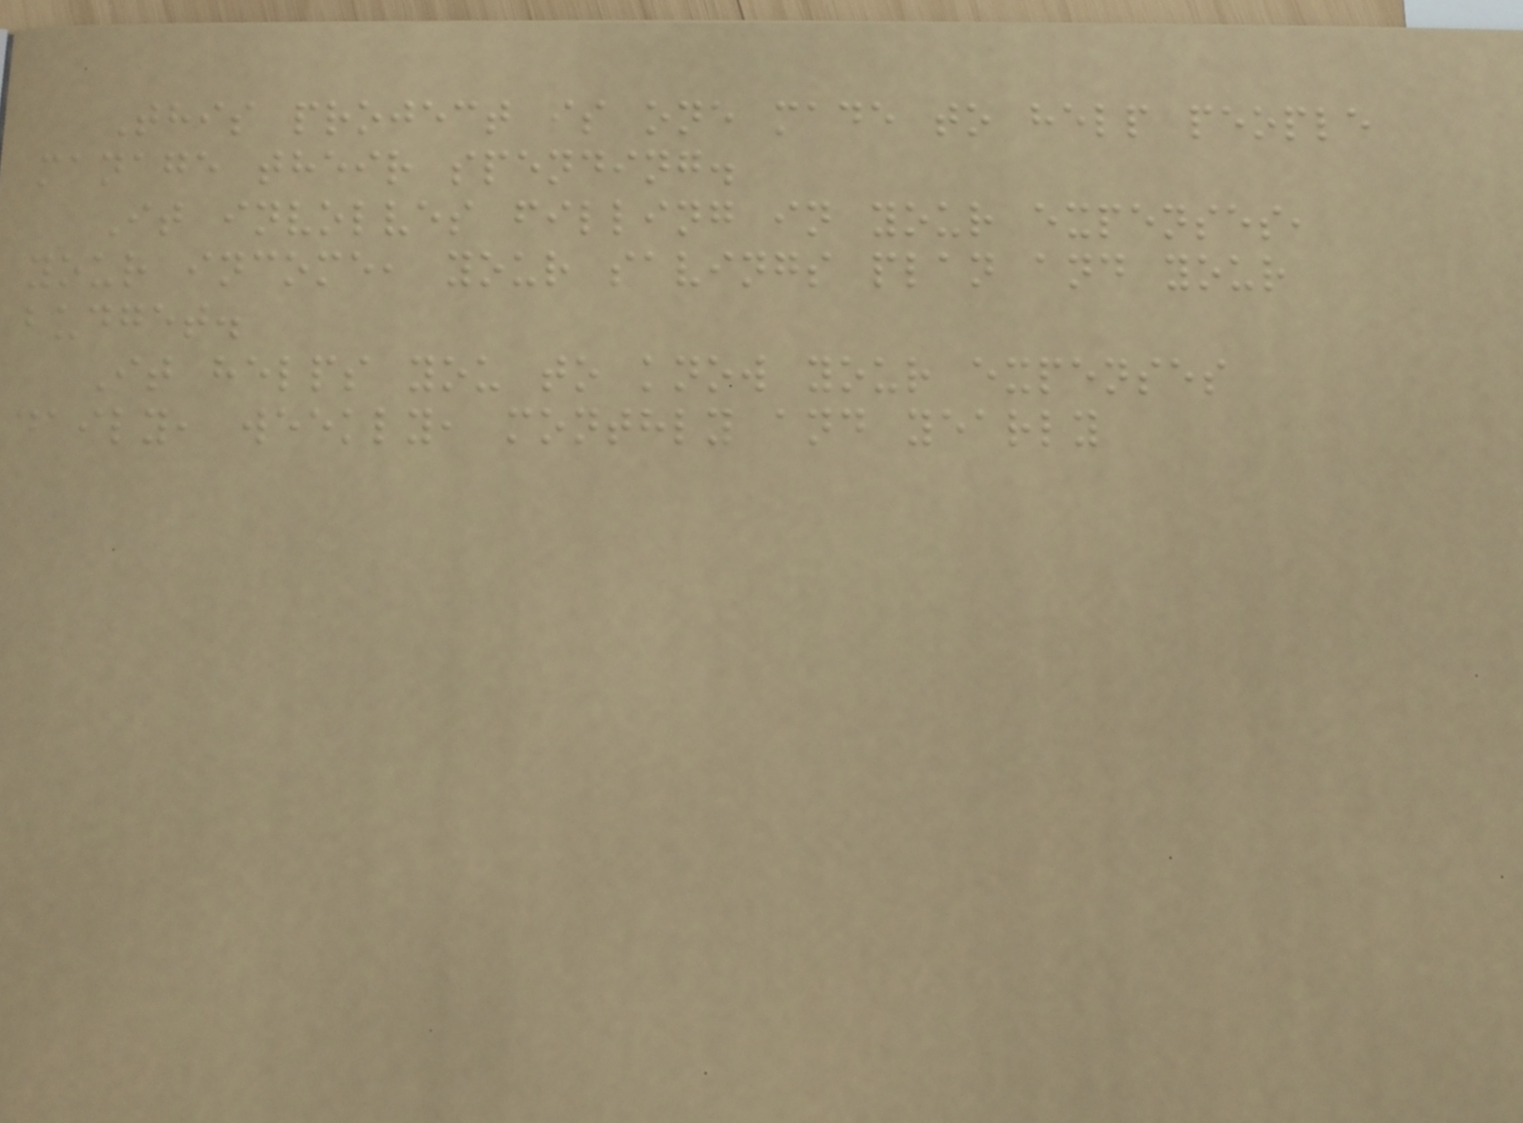This project is one made to help people
manage their spending.
It involves filling in your expenses,
your income, your savings plan and your
budget.
It helps you to know your expenses
daily, weekly, monthly and yearly
